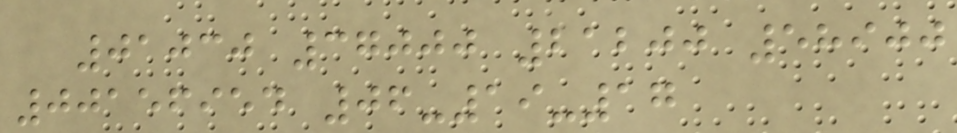01030 37000 21200 58900
00156954 06-19-17
